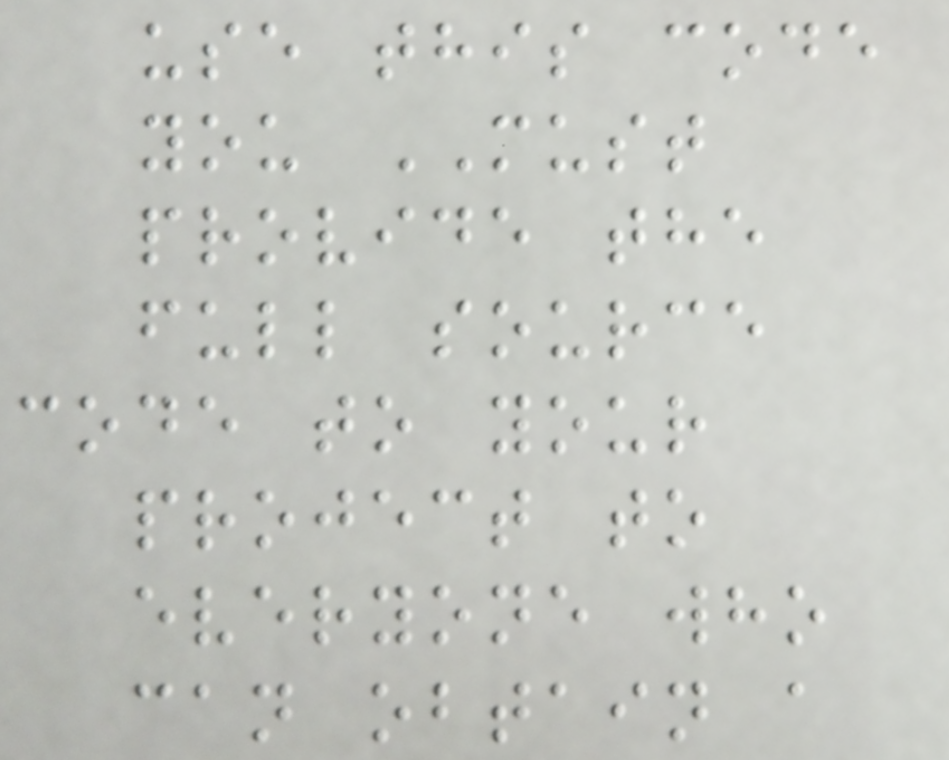use this code
you MUST
provide the
full source
code to your
project to
everyone who
can obtain a
